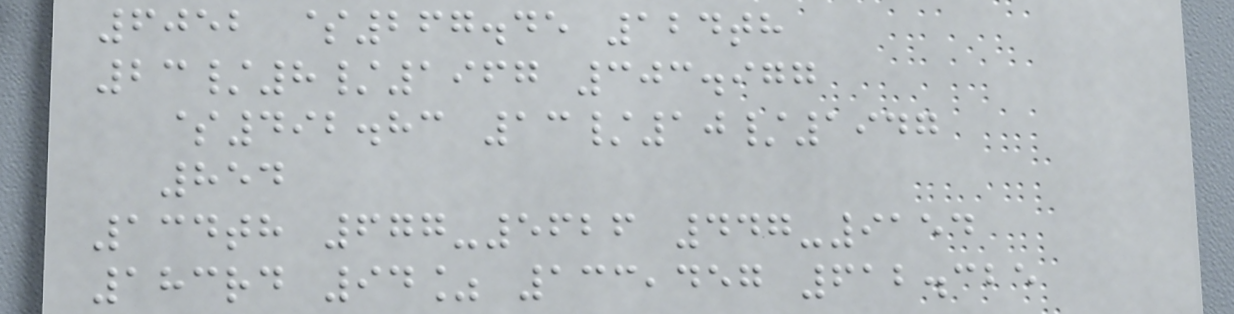6052 $267.45 124th
23/8/1967 303.977
$492.83 13/10/1947
854
134th 677-5626 447-9154
183rd 94% 133,457 612.325
